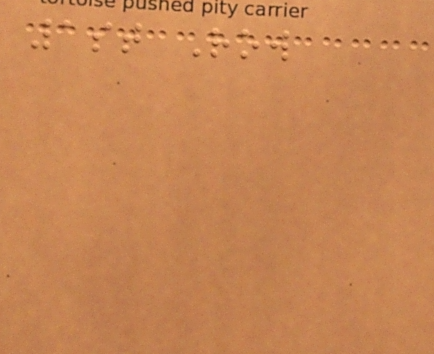1st Row
